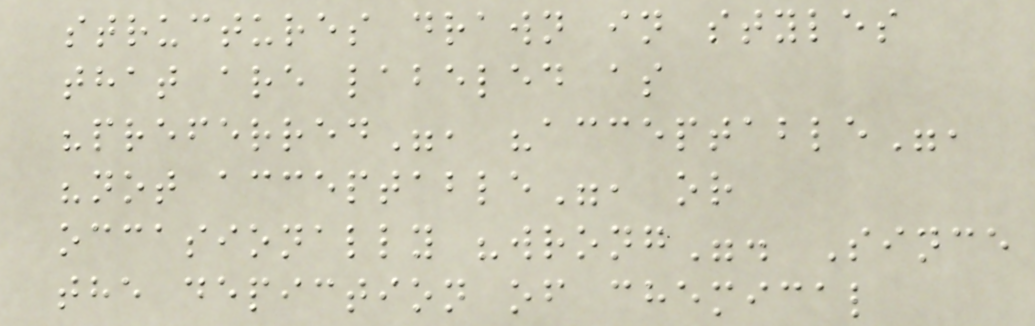structures drawn in styles
that are labeled as
"preferred", "acceptable",
"not acceptable", or
occasionally "wrong". Since
the depiction of chemical
